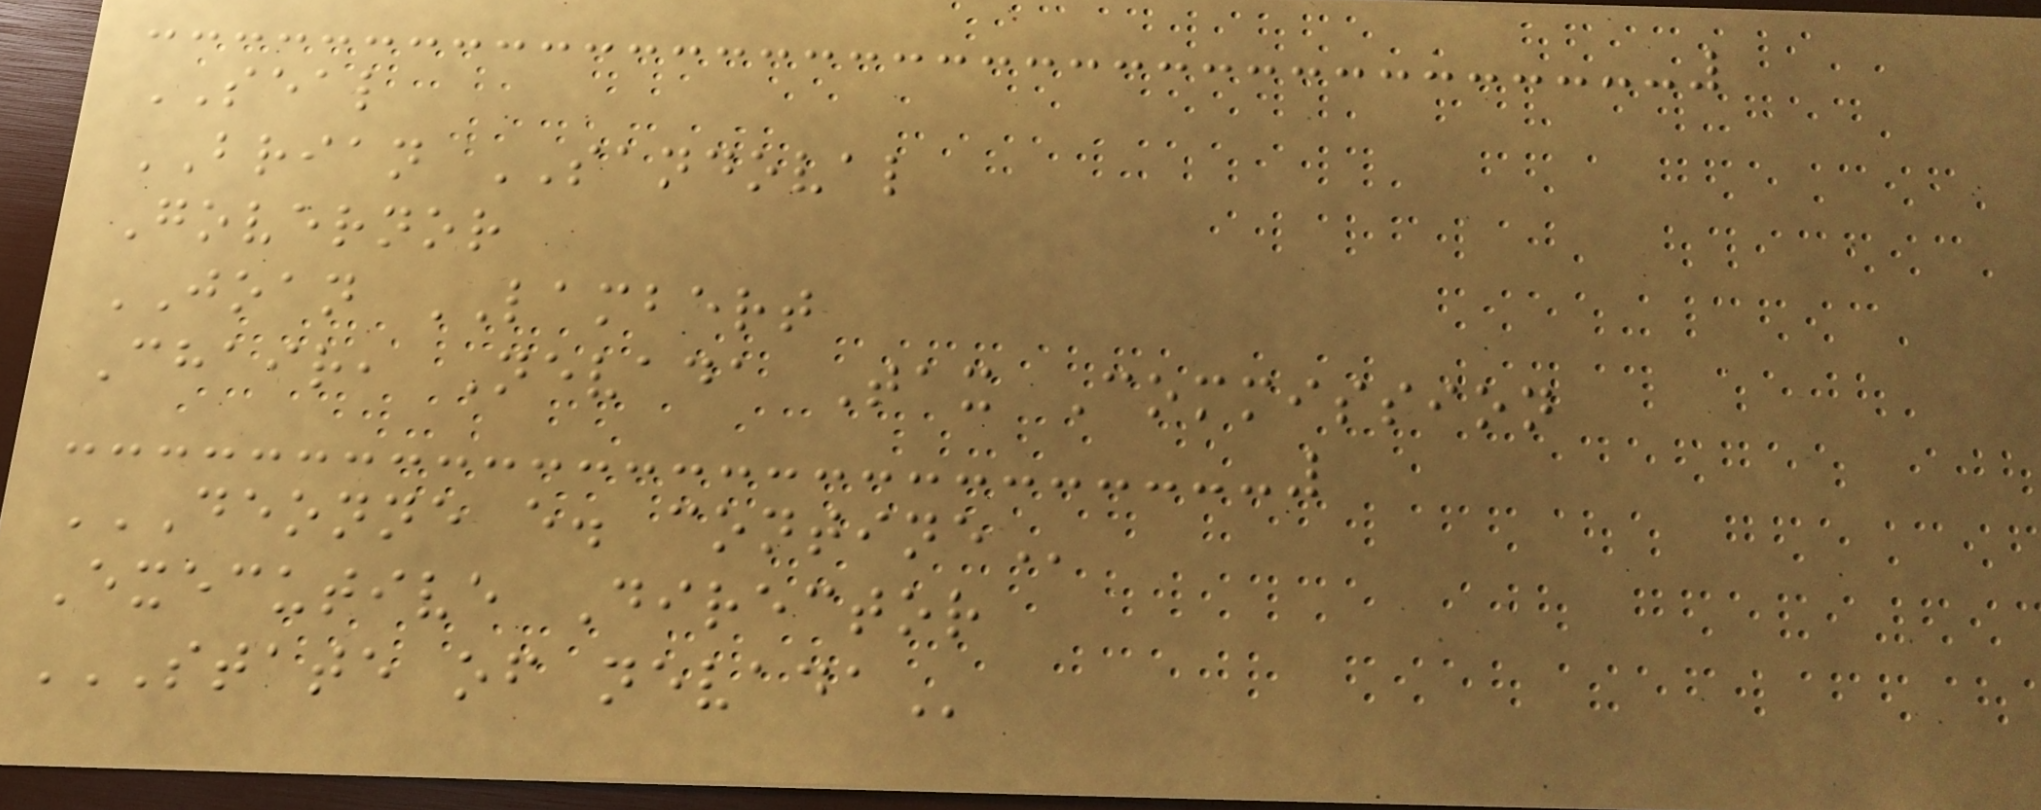SEAL
BRIAN SANDOVAL
Governor
JOAN LAMBERT
Chair, Nevada Tax Commission
DEONNE E. CONTINE
Executive Director
STATE OF NEVADA
